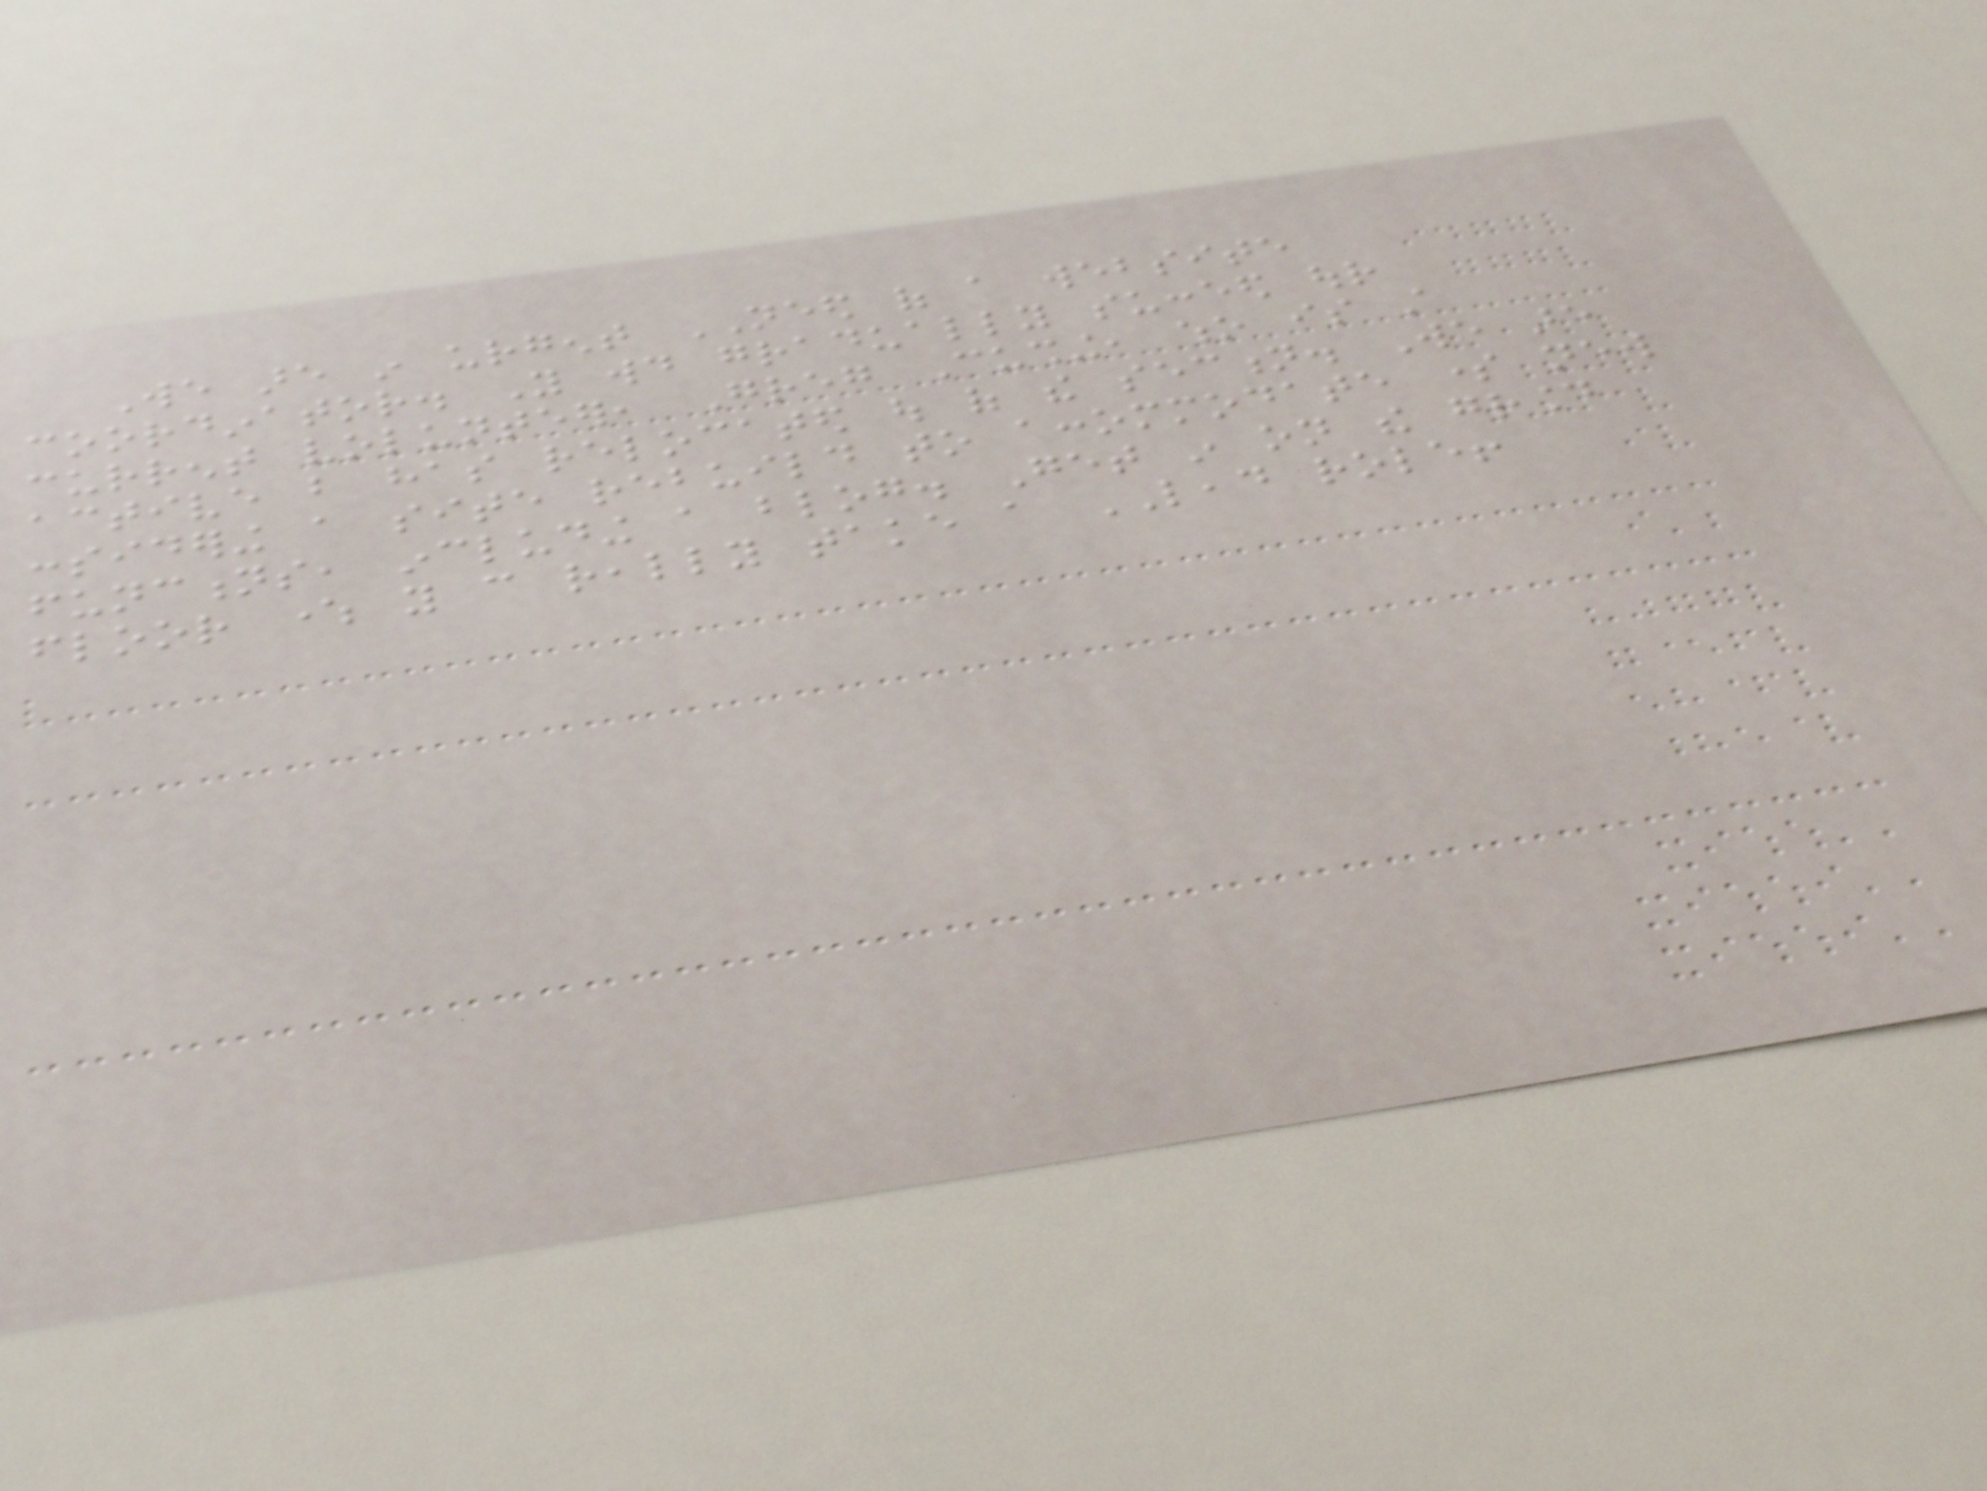We are in urgent NEED of a website
coordinator. You would gradually succeed our
current volunteer, Greg Cushing, who is still
active but has relocated out of the section. We are
considering a site rebuild to accommodate some new
functions, including a blog. Get in on the ground
floor where you can really take a LEAD role!
